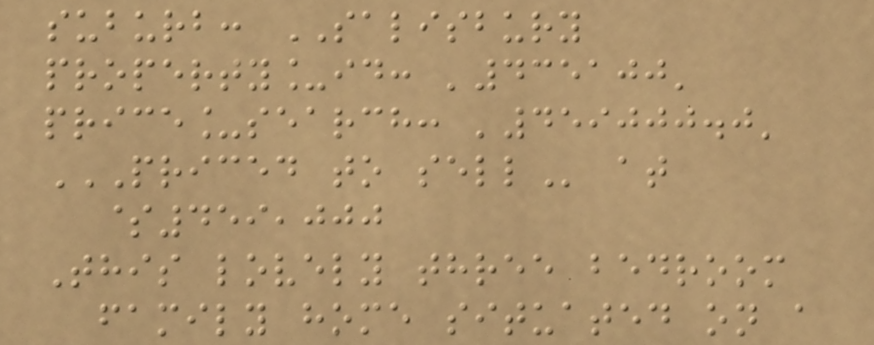suburb: SALISBURY
property_id: '435100'
price_search: '459000.0'
PRICED TO SELL at
$459,000
This lovely three bedroom
family home situated on a
